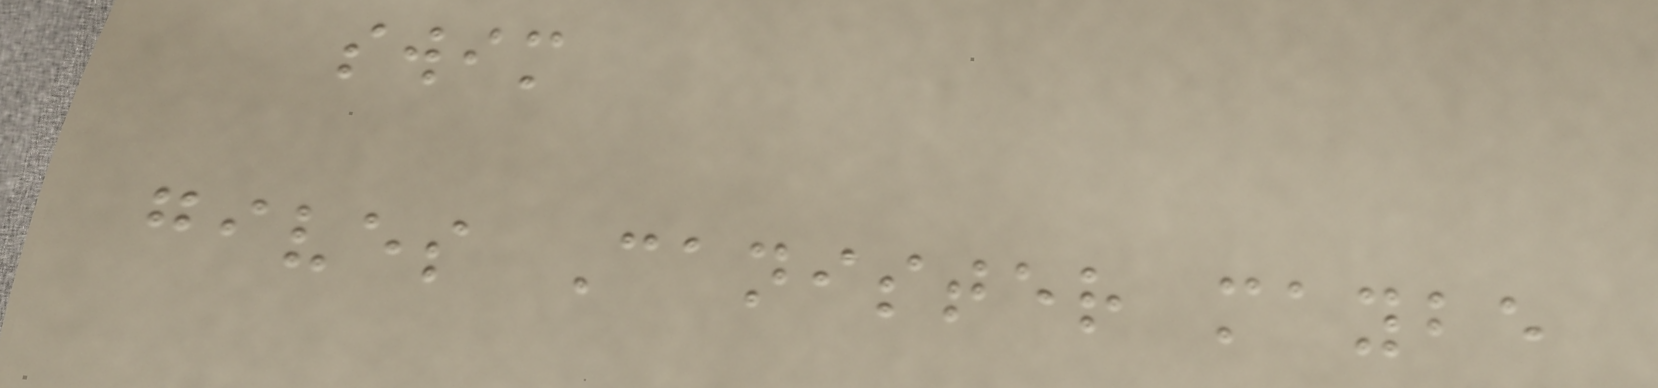swim
gives Canister maybe
